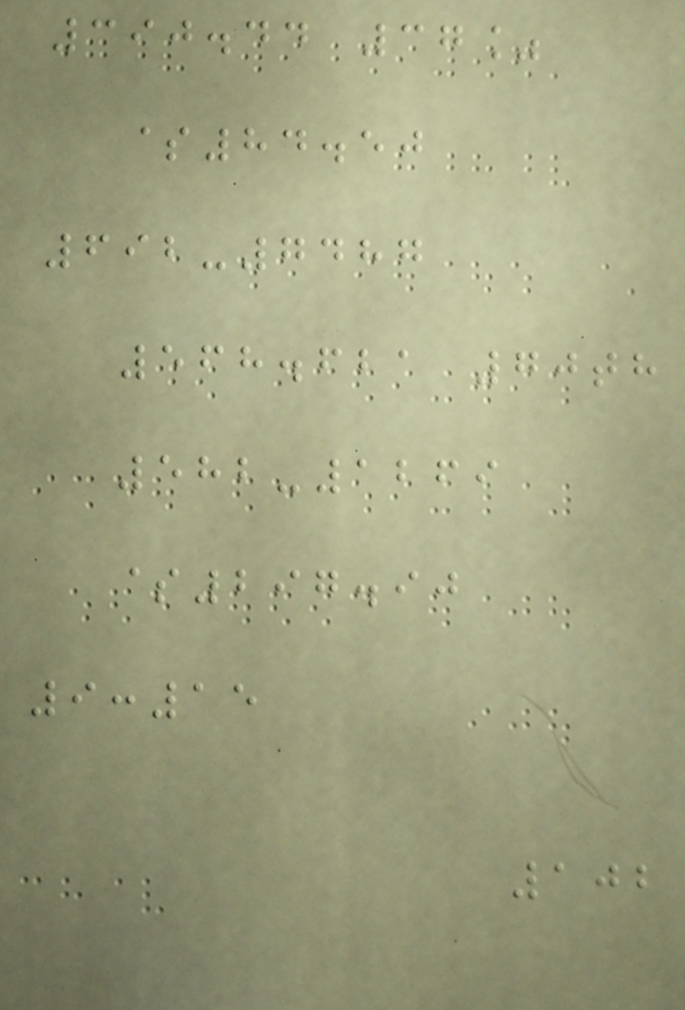390.44 37%
$84.50
692-7487
568.621 70th
582-1269
$297.90
9:15
102
